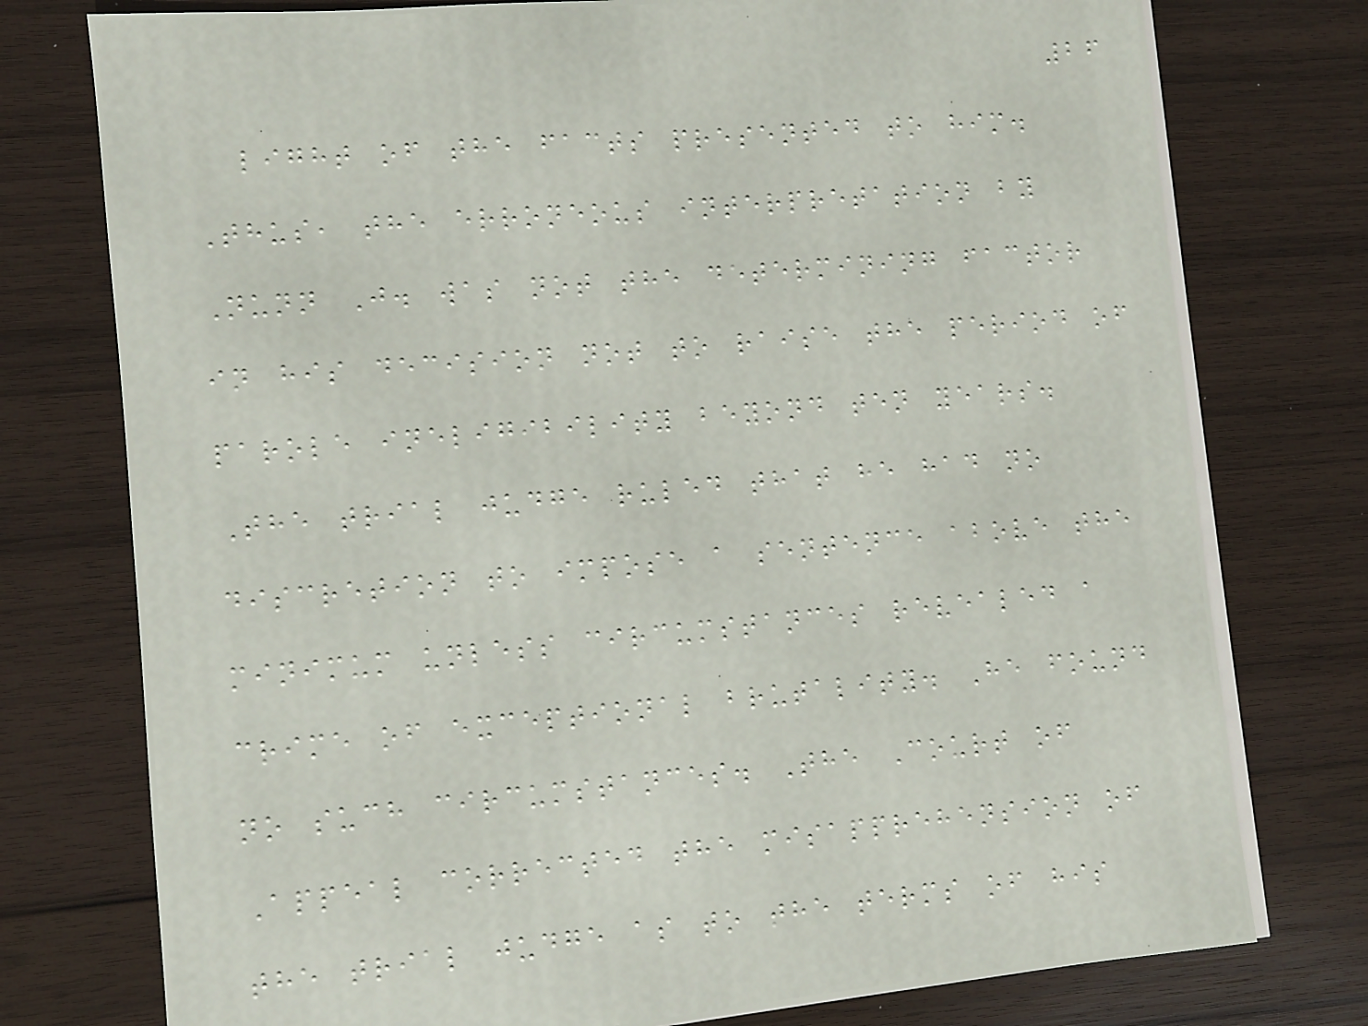26
light of the facts presented to him.
Thus, the erroneous interpretation by
Nunn J. was not the determining factor
in his decision not to raise the period of
parole ineligibility beyond ten years.
The trial judge ruled that he had no
discretion to impose a sentence above the
minimum unless circumstances revealed a
crime of exceptional brutality. He found
no such circumstances. The Court of
Appeal corrected the misapprehension of
the trial judge as to the terms of his
